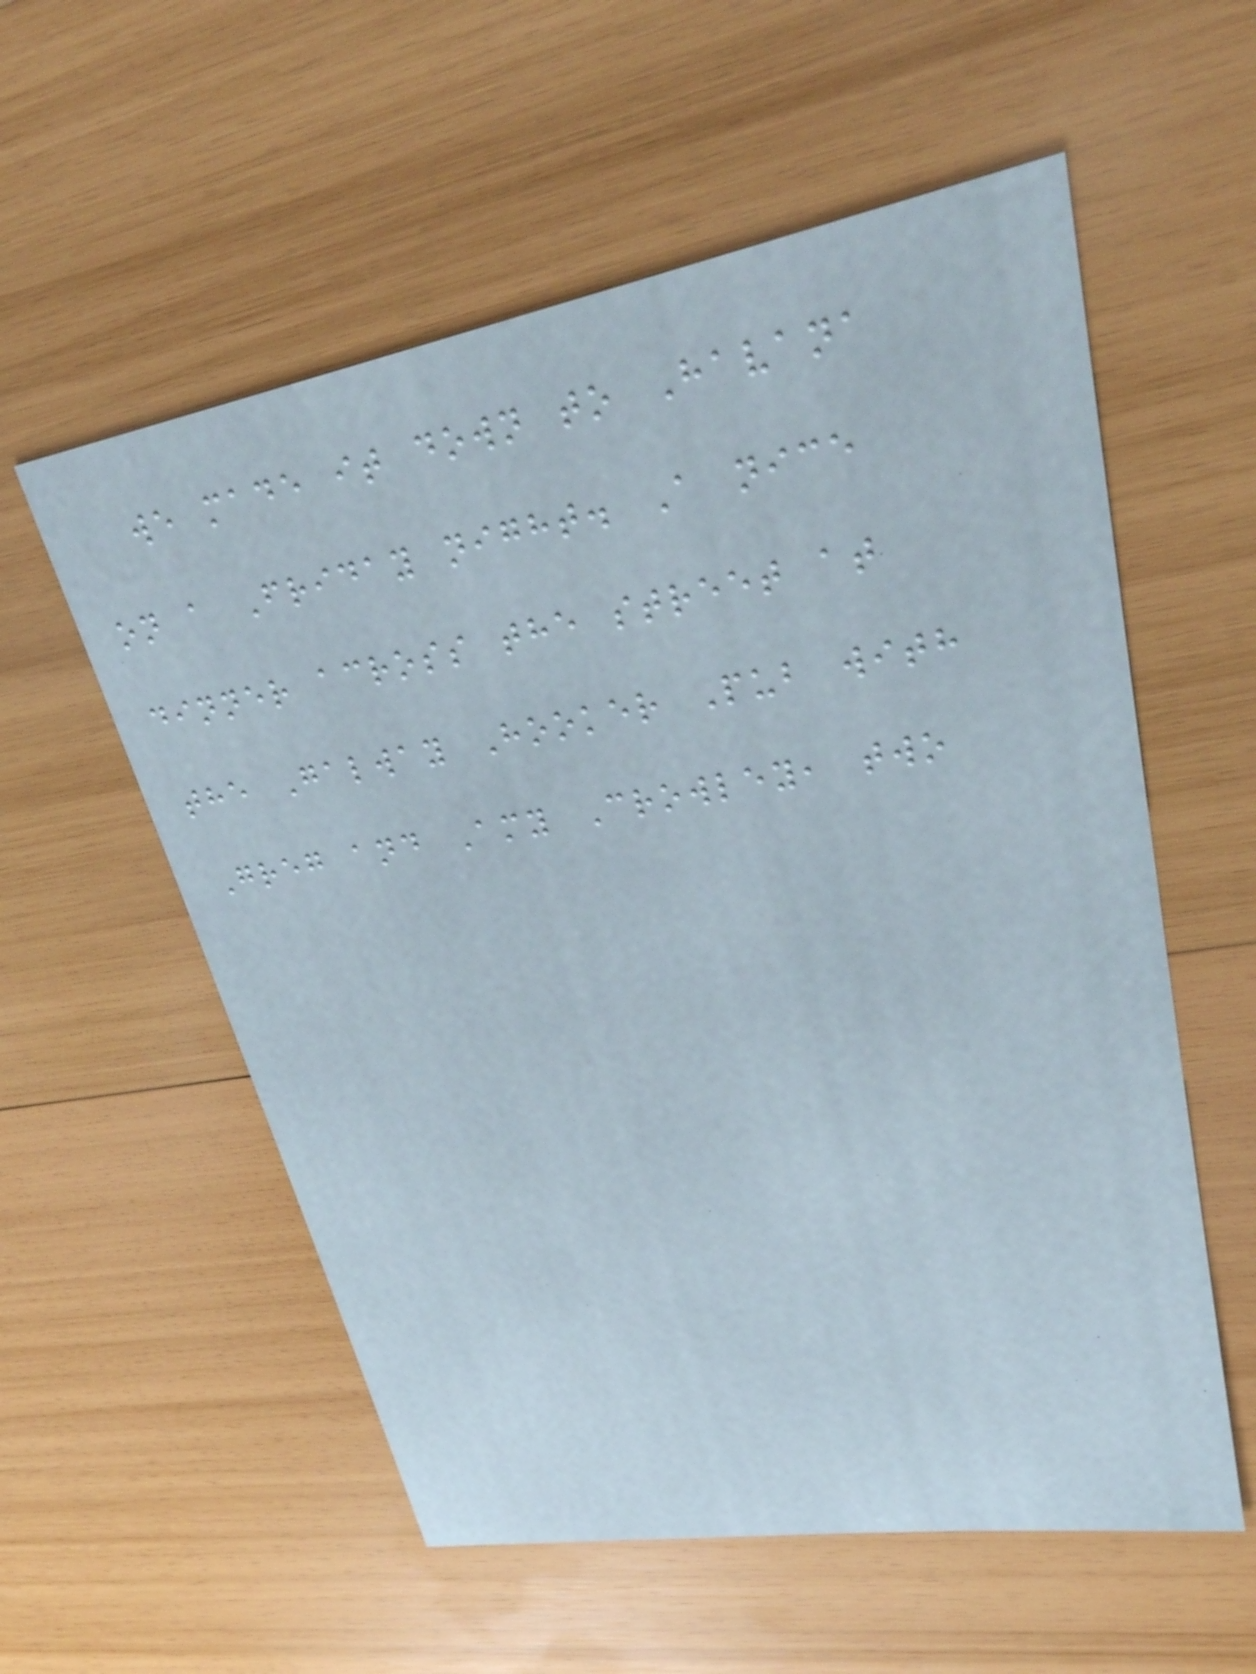we made it down to Havana
on a Friday night. A nice
dinner across the street at
the Galway Hooker Pub with
Greg and Amy Crowley, two
